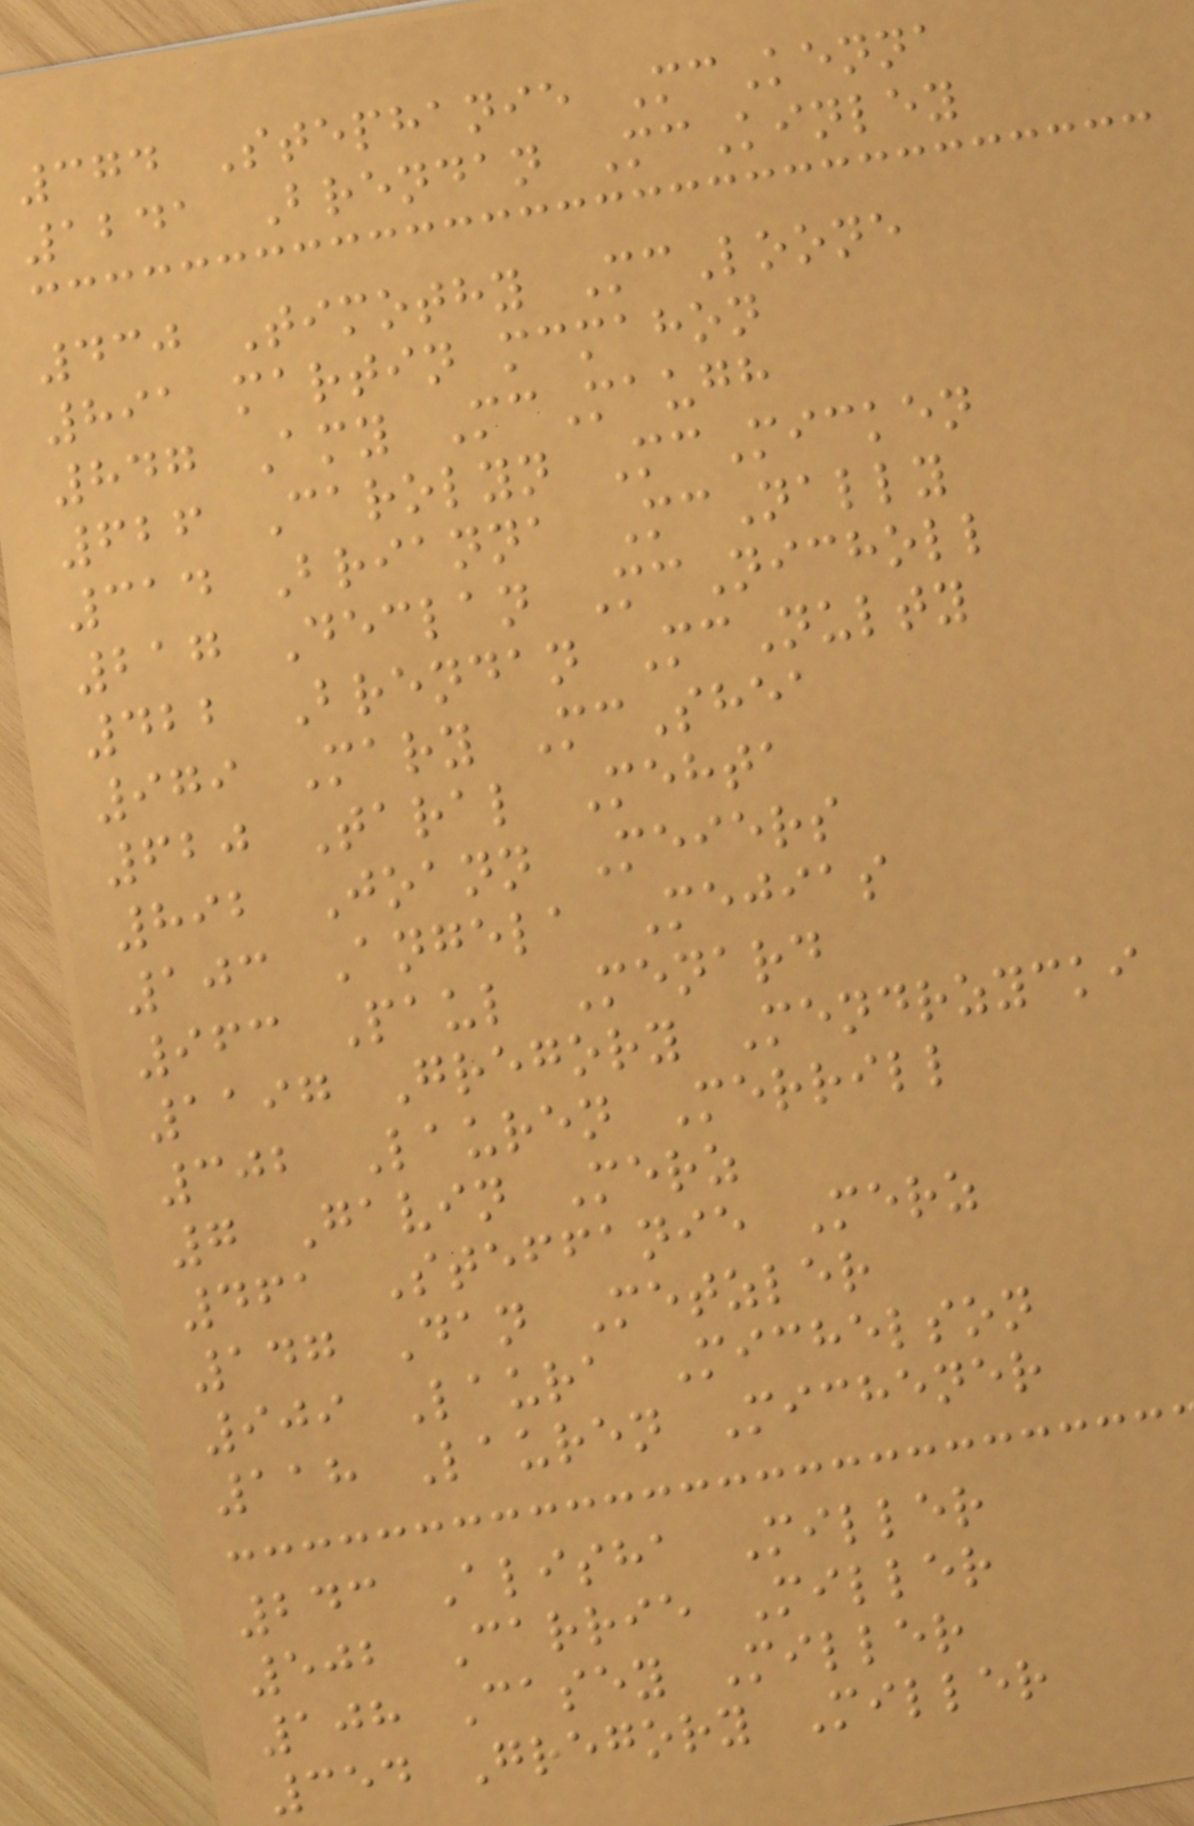374 Stephanie McKenna
1241 Brendan McKinley
430 Timothy McLoone
891 martin mcmahon
847 Amy McMaugh
626 Carolyn McMicken
314 Brianna McNally
217 Declan McNicholl
422 Brendan McNulty
979 Mary McShea
620 Taral Mehta
892 Joann Meiers
103 Angela Mejias
963 Paul Menard
1197 Gregory Mendrzycki
302 Lauren Merrill
7 Gavin Merz
461 Steffanie Merz
147 Dan Metzler
909 Laura Michelson
118 Lauren Michener
243 Alisha Miller
502 Carrie Miller
108 Casey Miller
354 Gregory Miller
